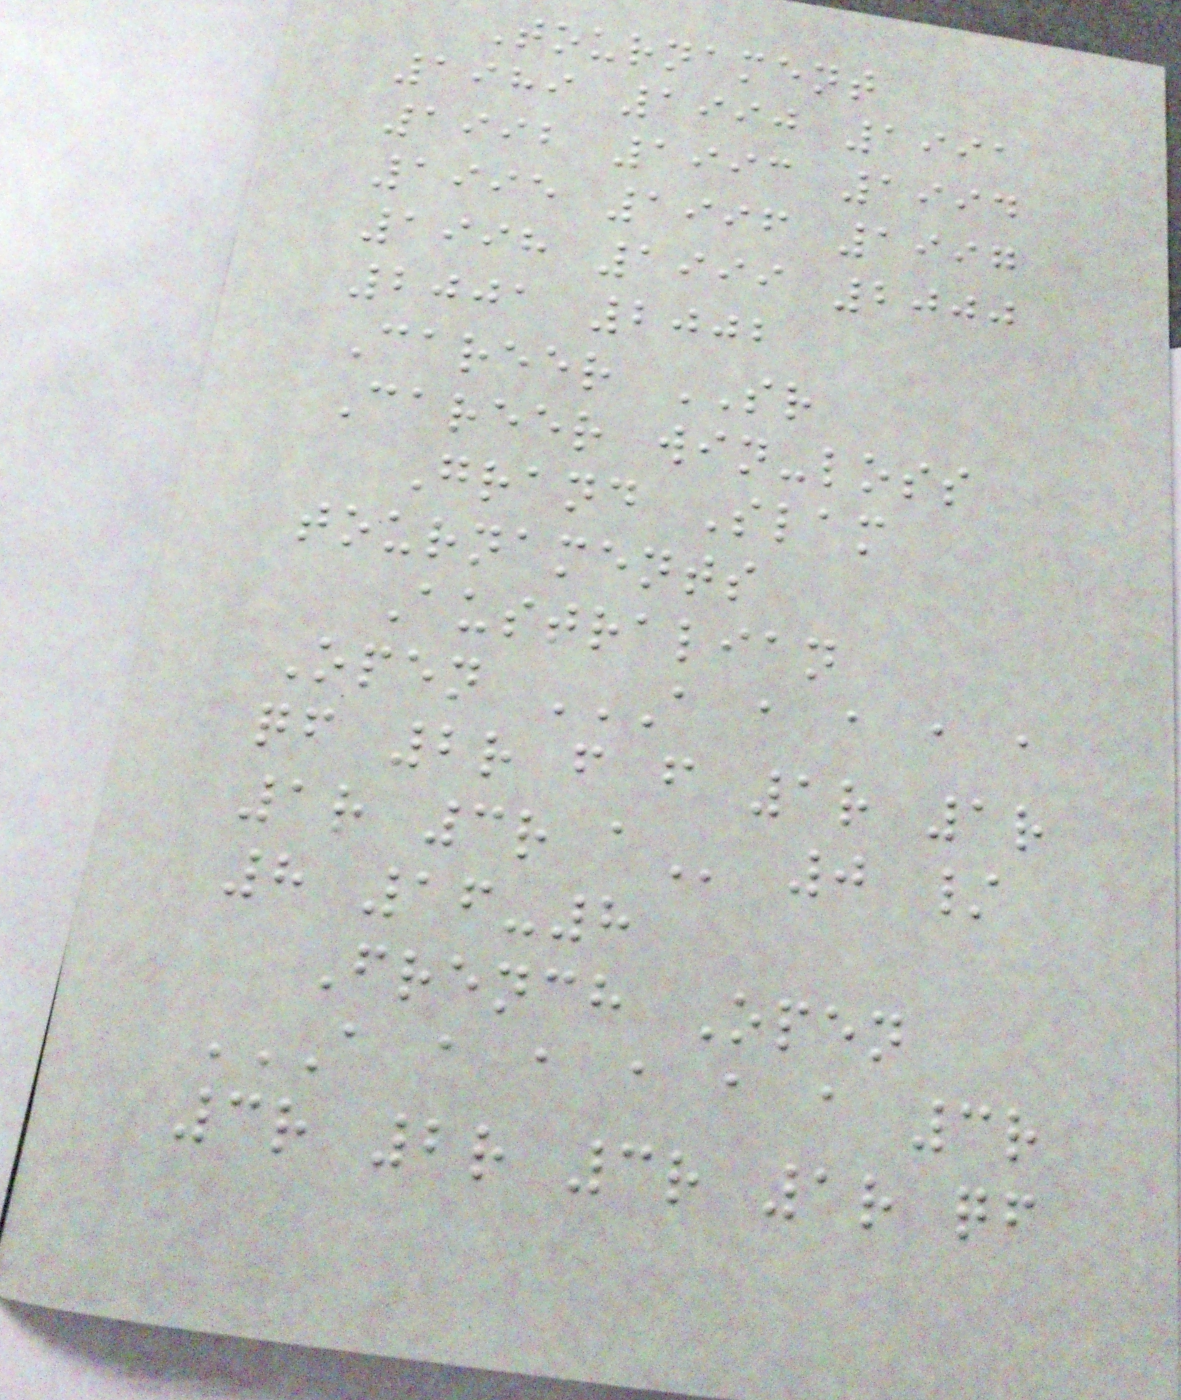Tournament
1989 1990 1991
1992 1993 1994
1995 1996 1997
1998 1999 2000
2001 2002
Career SR
Career win-loss
Grand Slam
tournaments
Australian
Open A A A A A
QF 2R F F 1R 1R
1R 3R A 0 /
8 16-8
French Open
A A A A A A 3R
3R 2R 3R 1R QF
